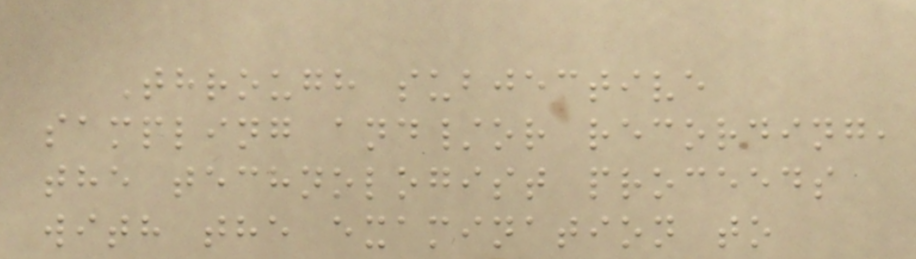Through subjective
sampling and/or recording,
the technologist proceeds
with the examination to
